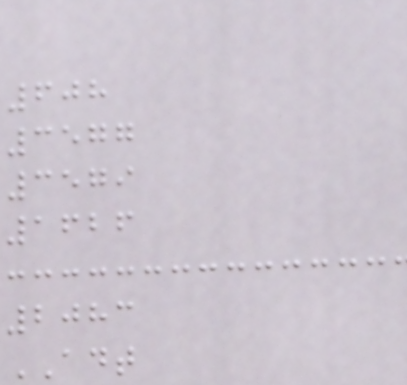608
3577
3579
1626
2083
ADT
